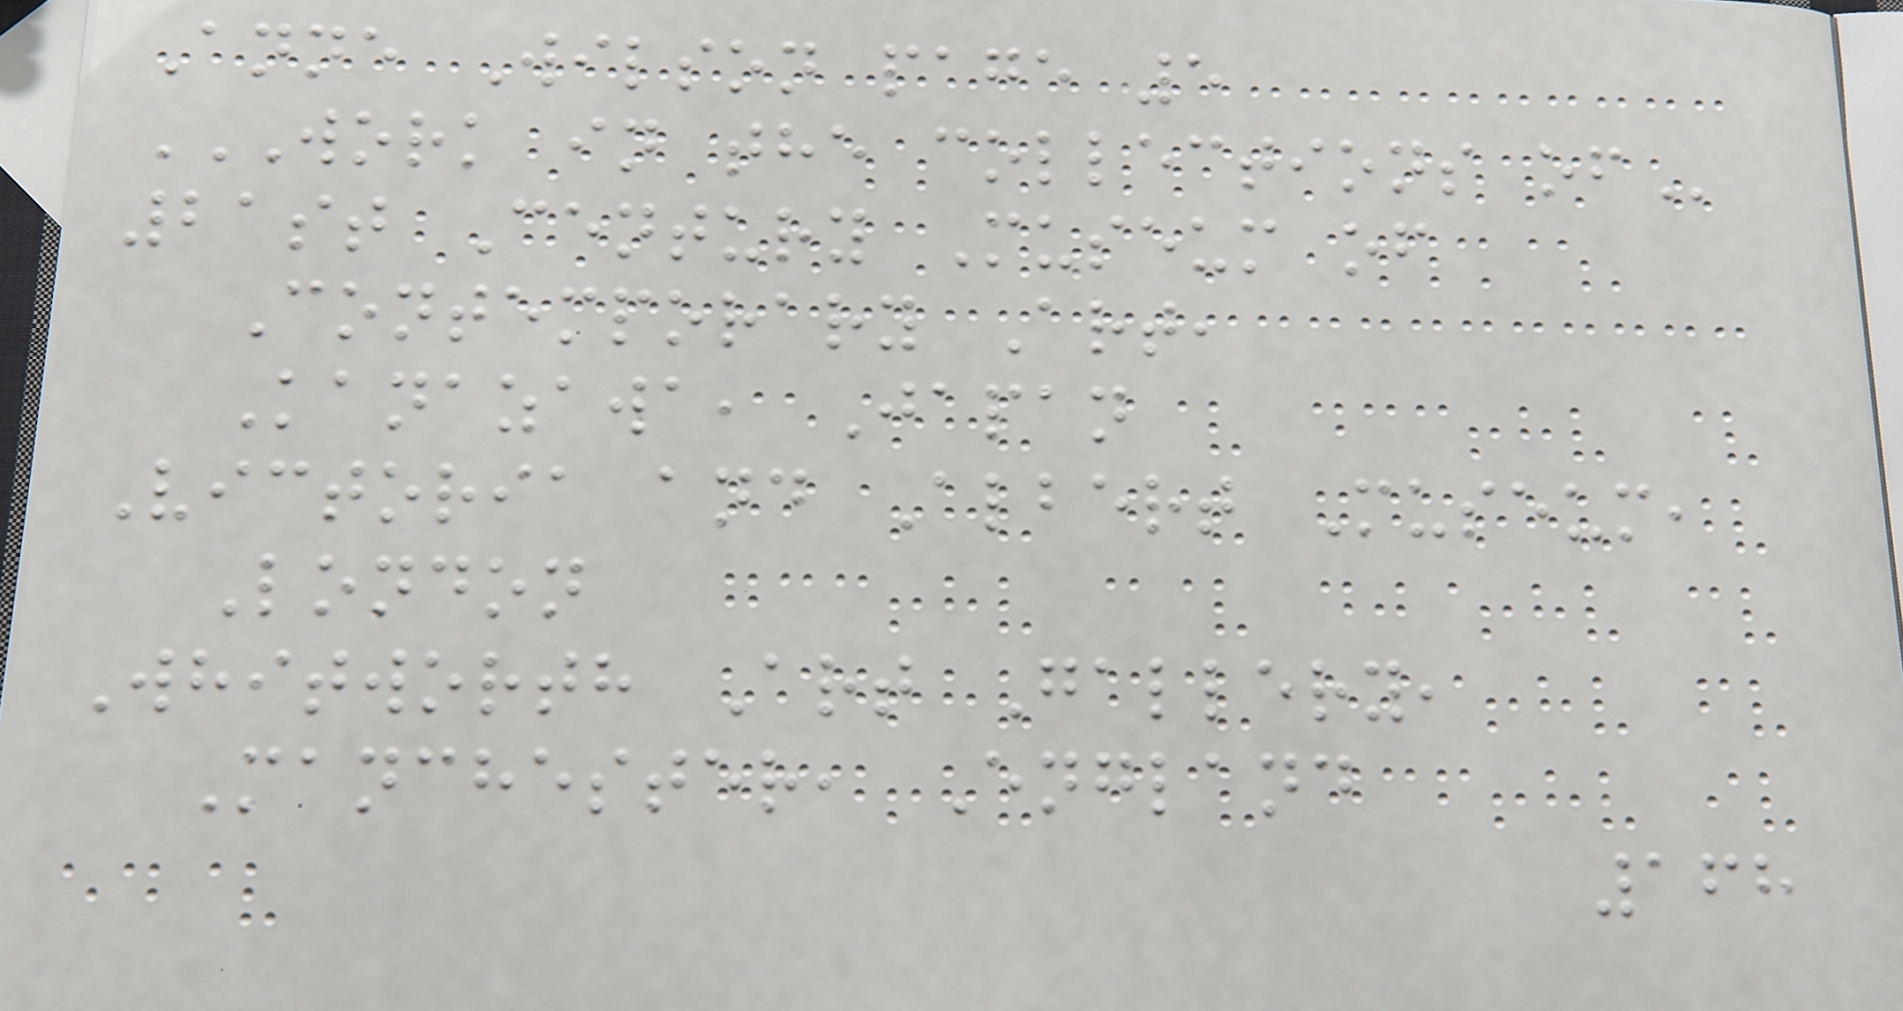Anne Wilson page 5
WORK IN THE COLLECTIONS OF
21st Century Museum of
Contemporary Art,
Kanazawa, Japan
Victoria and Albert Museum,
London
Whitworth Art Gallery,
Manchester, England
168
